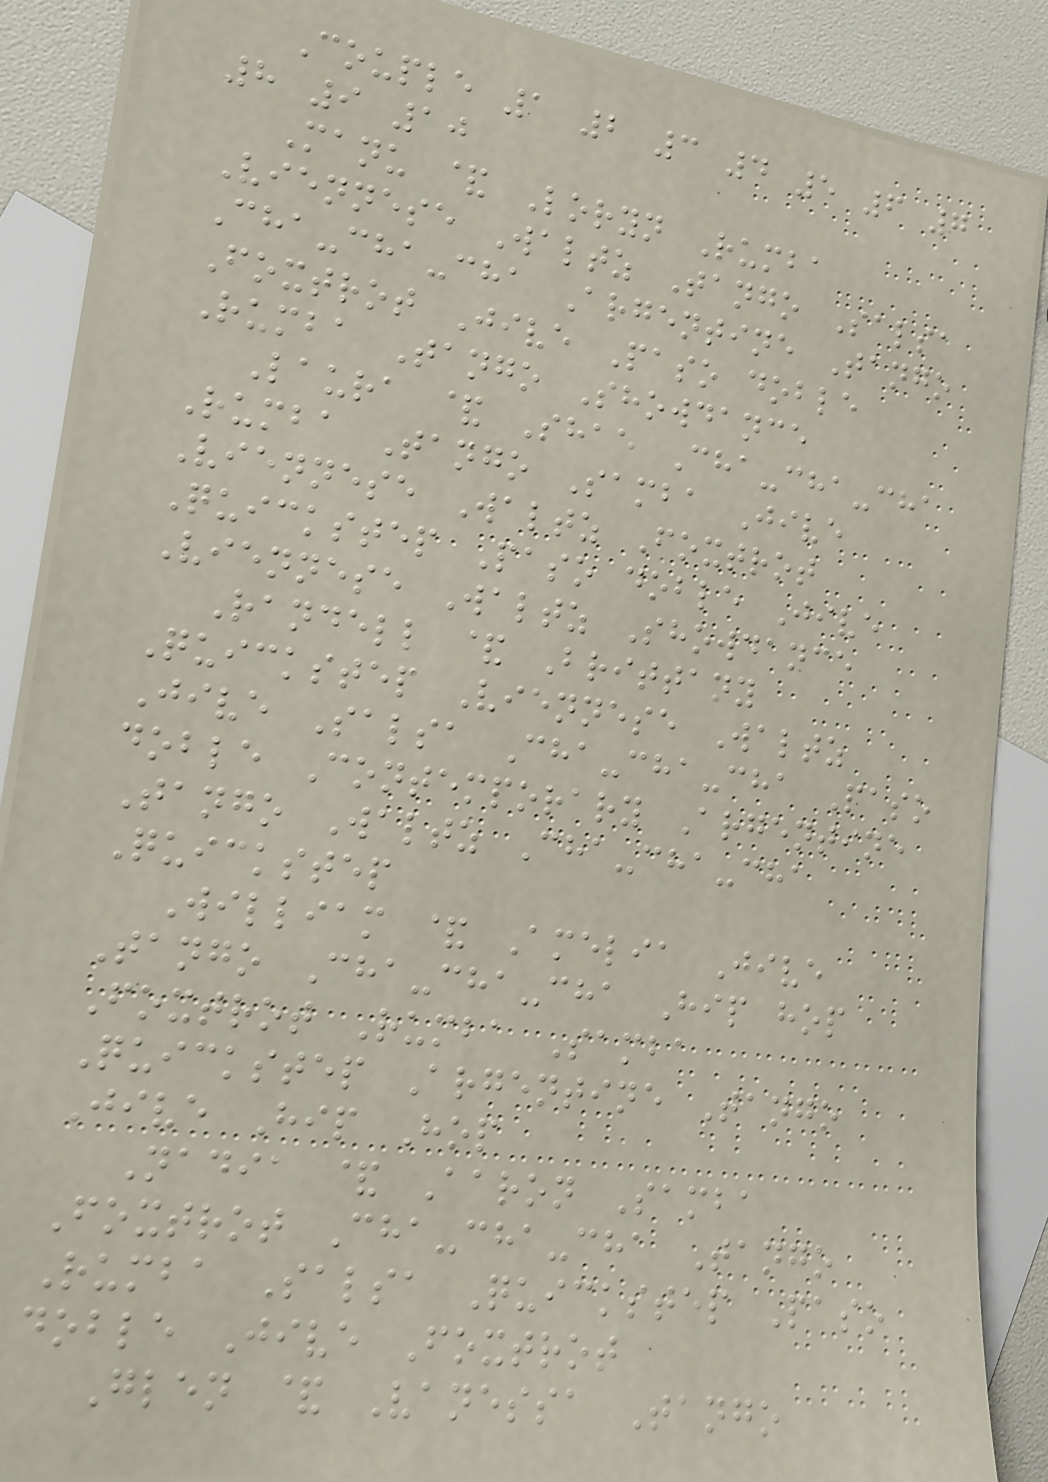Couple 1 2 3 4 5 6 7
8 9 10
Manu & Loryn Rumba
Viennese Waltz Tango Salsa
Cha-cha-cha Argentine Tango
Foxtrot Jive Paso doble
Rumba Tango Showdance
Laura & Shae Cha-cha-cha
Rumba Tango Samba Jive
Viennese Waltz Foxtrot
Quickstep Paso doble Jive
Viennese Waltz Showdance
Randell & Brittany
Quickstep Viennese Waltz
Jive Salsa Cha-cha-cha Paso
doble Contemporary Argentine
Tango Waltz Cha-cha-cha
Quickstep
William & Amelia Jive
Tango Cha-cha-cha Hip hop
Foxtrot Rumba Samba
Quickstep Argentine Tango
Jive Hip Hop
Nadia & Aaron Samba
Foxtrot Cha-cha-cha Tango
Rumba Salsa Quickstep Paso
doble Jive Foxtrot
Glen & Vanessa Tango
